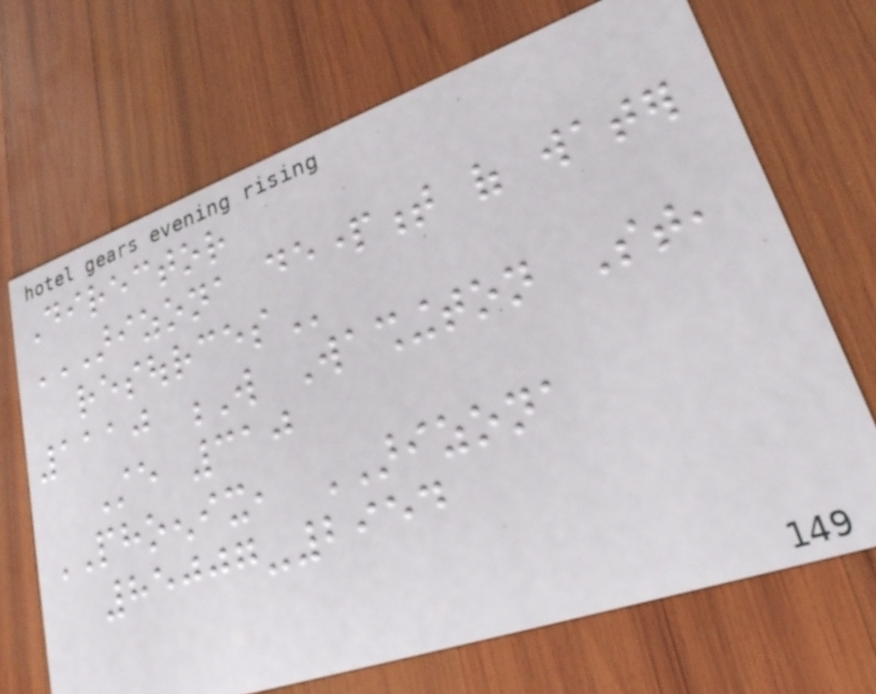Director
ARIZONA DEPARTMENT OF WATER
RESOURCES
1110 W Washington St,
Ste 310
PHOENIX, ARIZONA
85007-2954
